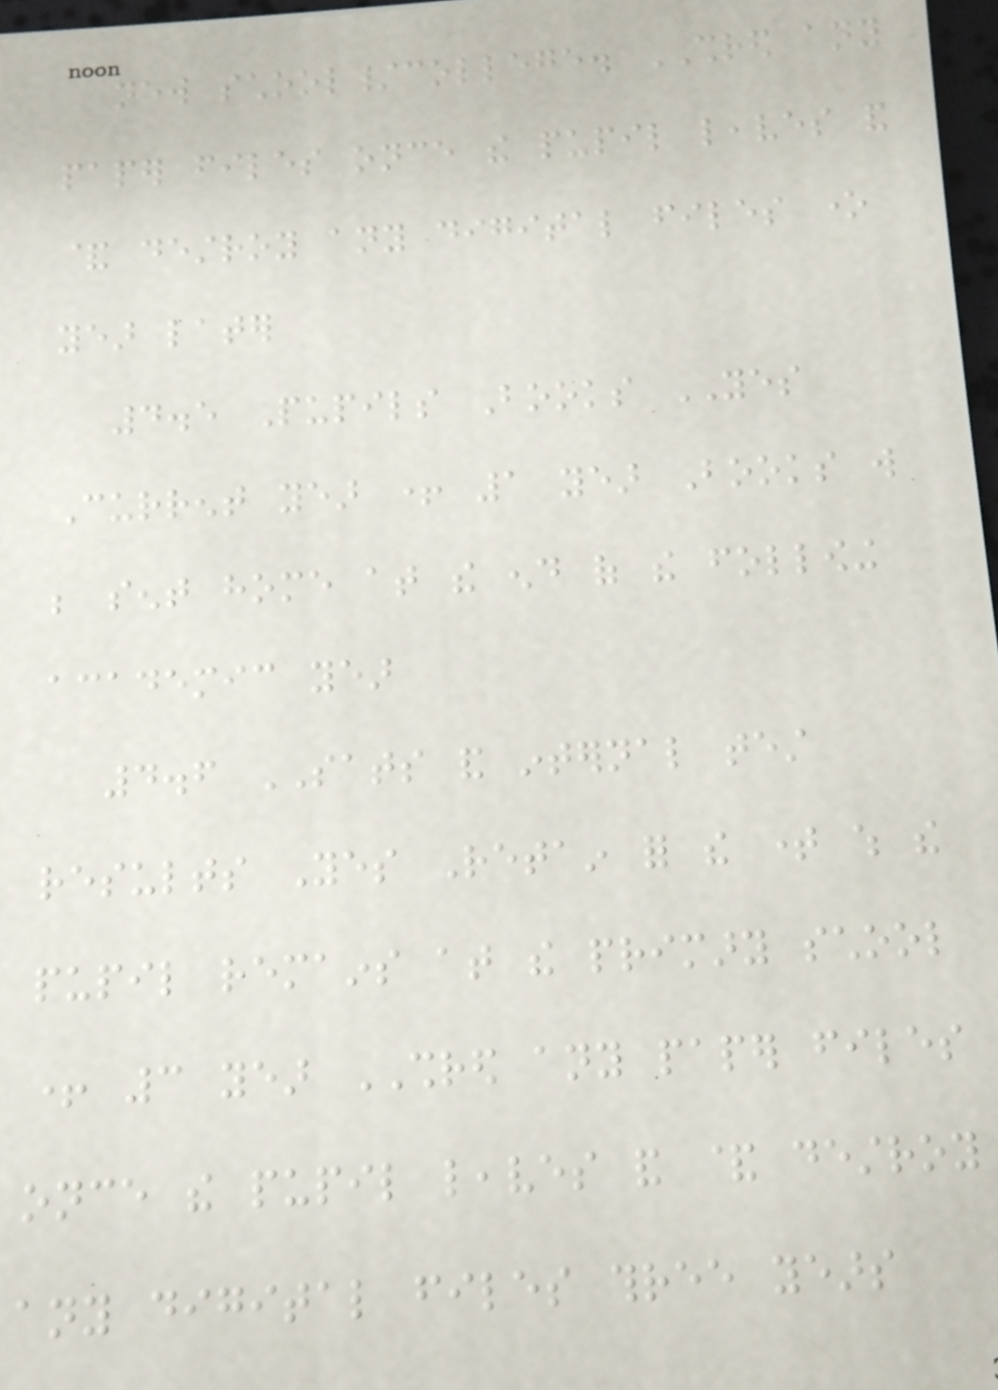new school/college. SHRED any
paper files once the pupil leaves and
& destroy any digital files one
year later
4.5 Pupils Books YES
Current year + 1 year Books will
be sent home at the end of the following
academic year
4.6 SATS and internal test
results Yes Retain for the time which the
pupil remains at the primary school
+ 3 year SHRED any paper files
once the pupil leaves and & destroy
any digital files three years
